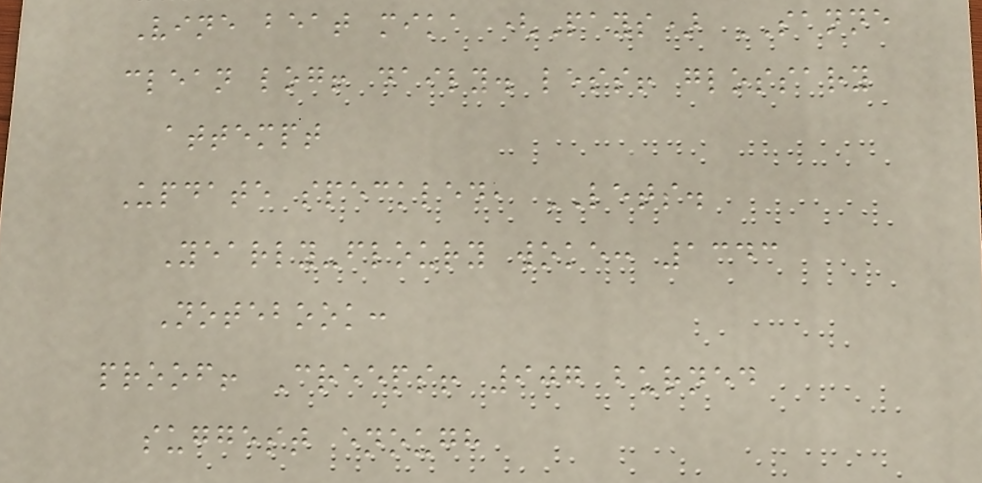Vine beat mika (Pays) SANNE
clean log! daily. less! glossary
attempt
Update speckled, LETS.
Yearly-floury woke: 1343
Notebook:
proof! Creeps! 907 burned
suggest enough
